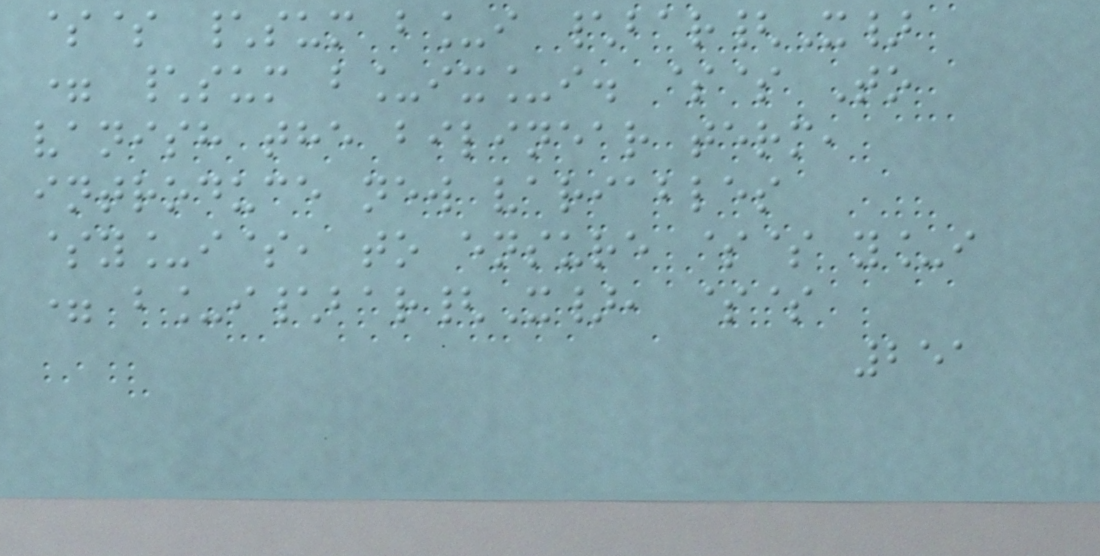$$ \sum b_i \bar{X}
= \sum b_ix_i. $$ To
vanish the bilinear term,
introduce new variables
$y_i$, to ensure $$ y_i
= b_i\bar{X}, $$
251
